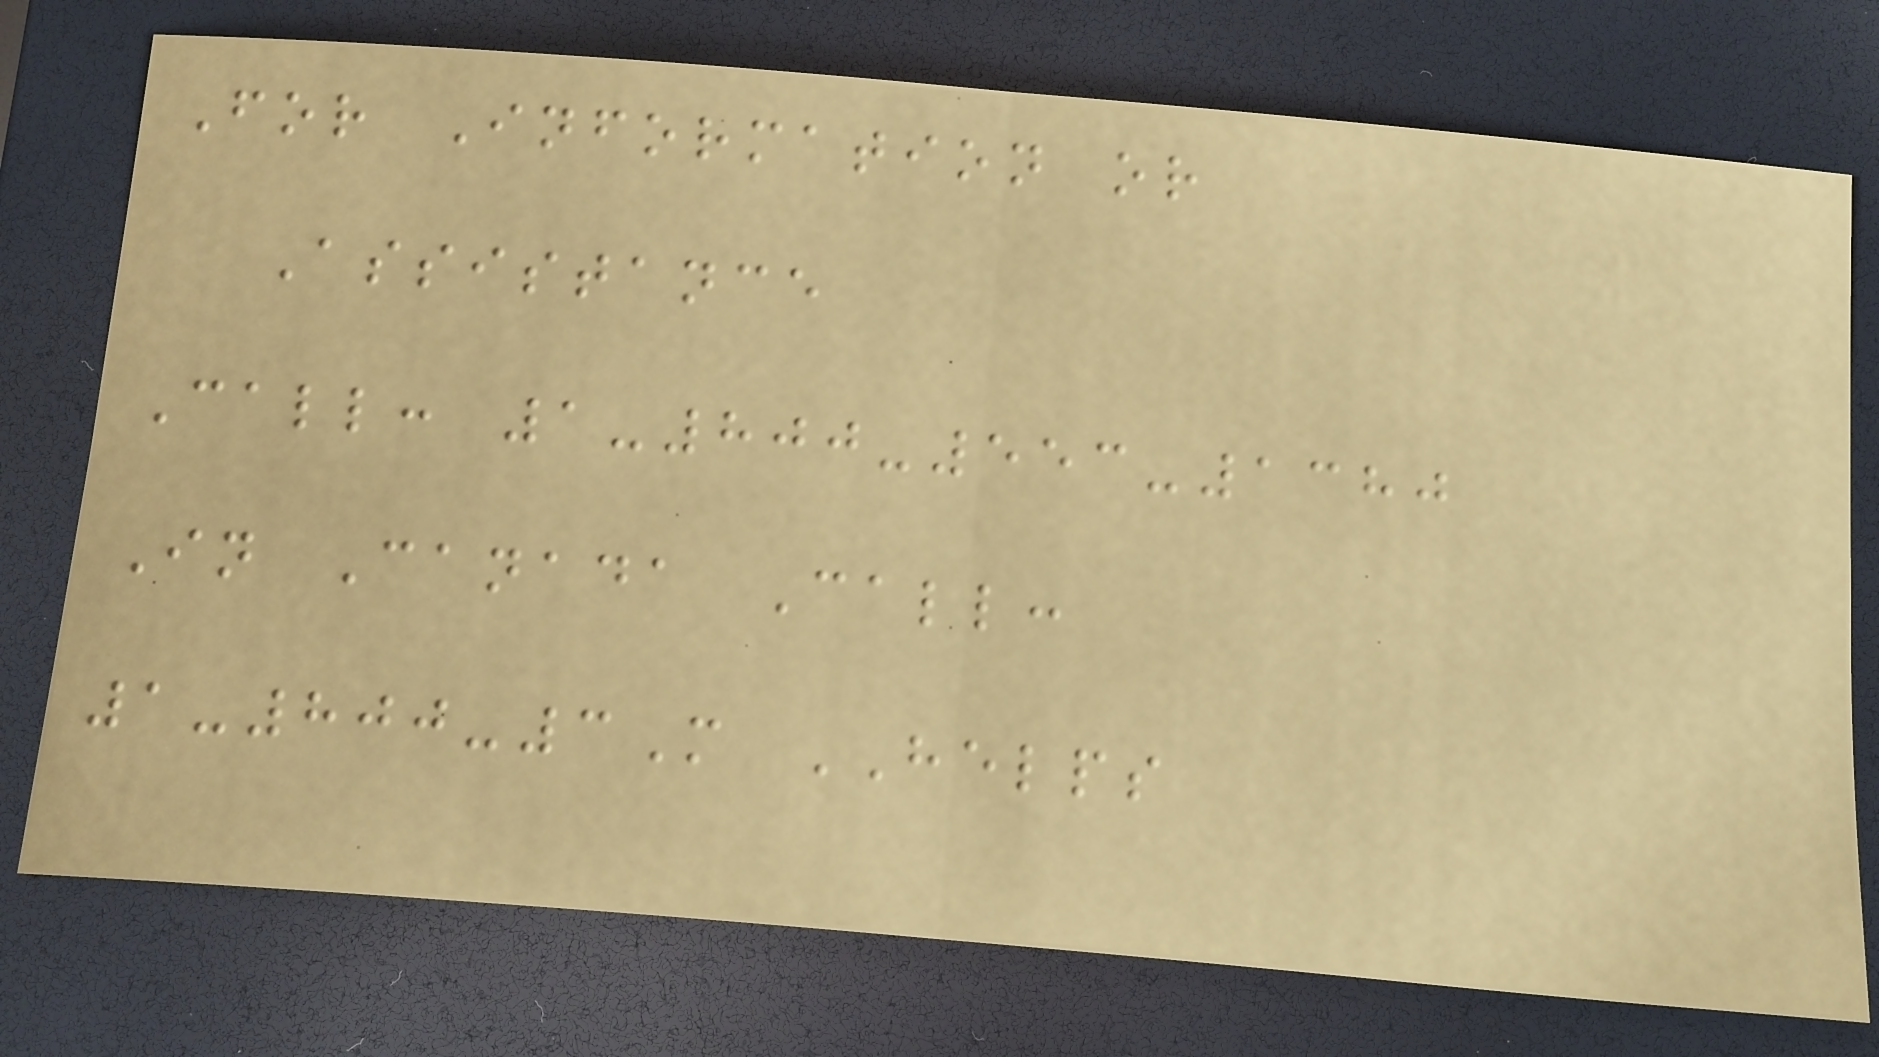For Information or
Assistance
Call: 1-800-553-1380
In Canada Call:
1-800-3M HELPS
